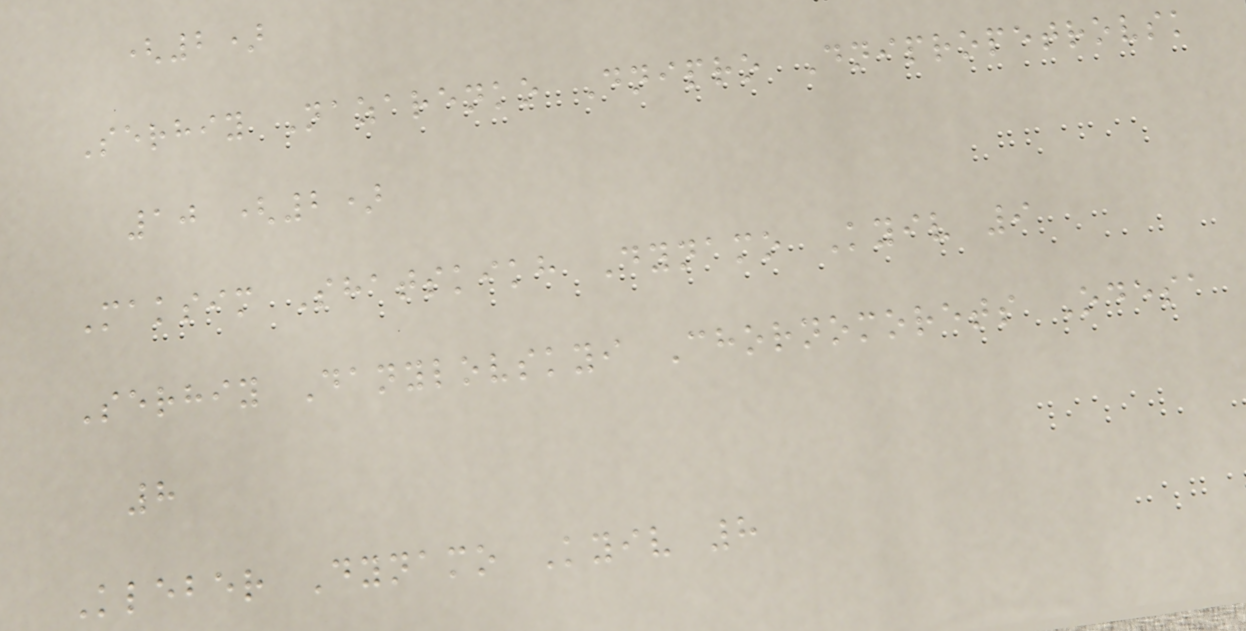(2)
Serhiy Nazarenko Dnipro Dnipropetrovsk
10 (2)
Maksim Shatskikh Dynamo Kyiv 9
Serhiy Danylovskyi Chornomorets Odesa
8
Kleber Dynamo Kyiv 8
